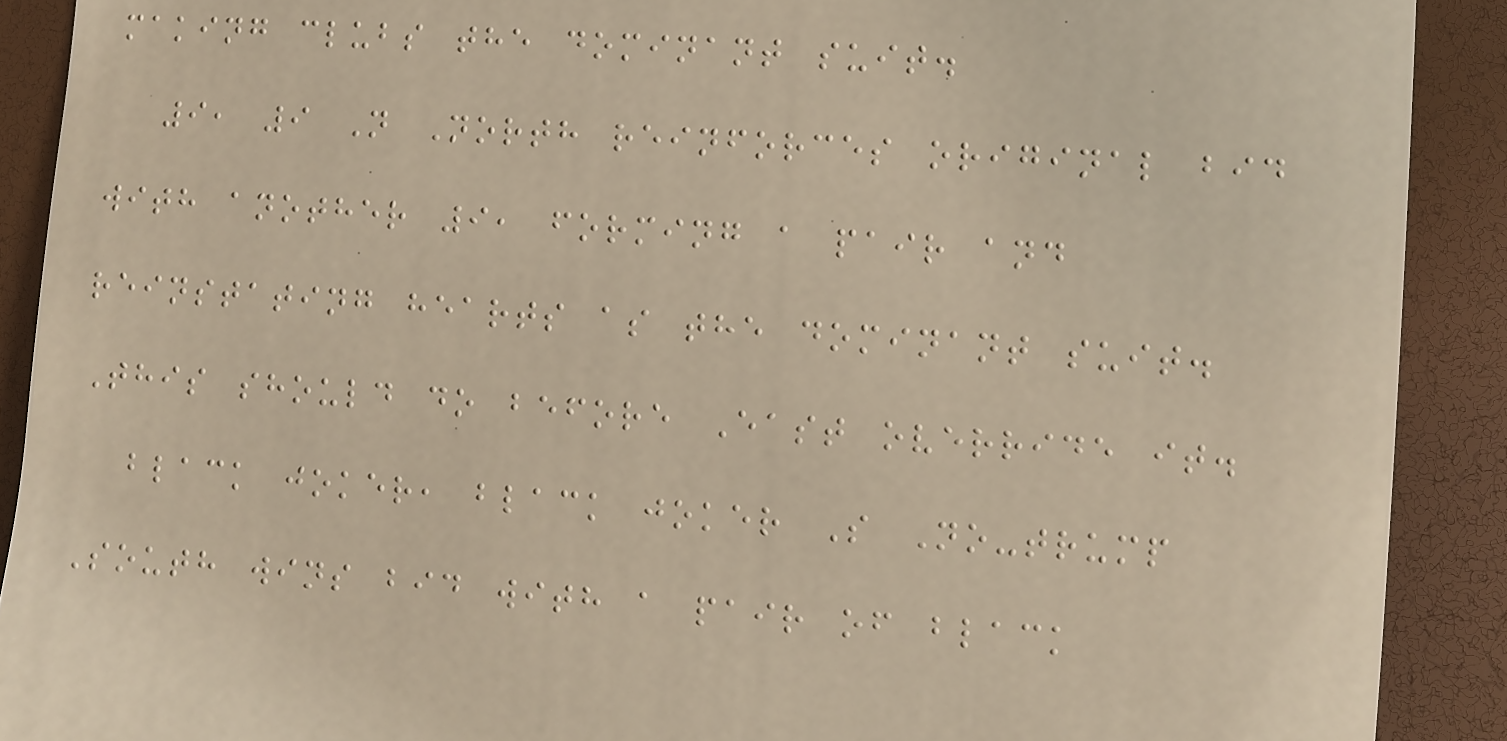making clubs the dominant suit.
9, 9 N North reinforces original bid
with another 9, forming a pair and
reinstating hearts as the dominant suit.
This should do before East override it.
black joker, black joker S No-trump
South wins bid with a pair of black
